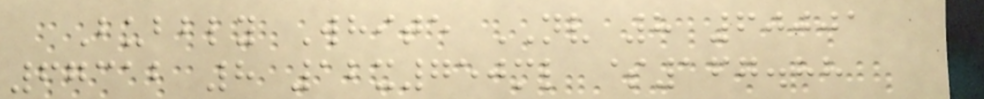Bubbly White NV 8 60001
67312 8 12x750ml $167.88
